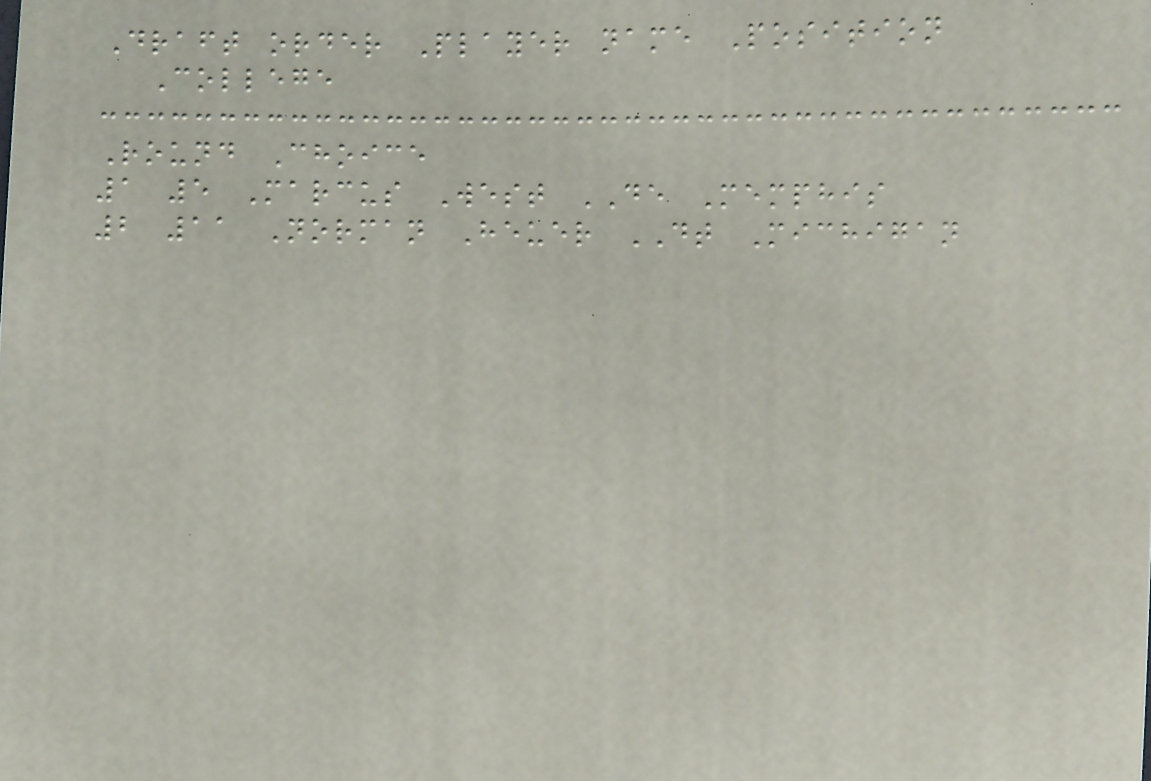Draft order Player name Position
College
Round Choice
1 5 Marcus West DE Memphis
2 11 Norman Heuer DT Michigan
